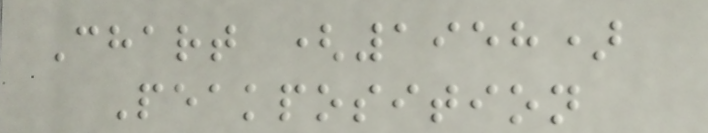Chart (1958)
Peakposition
